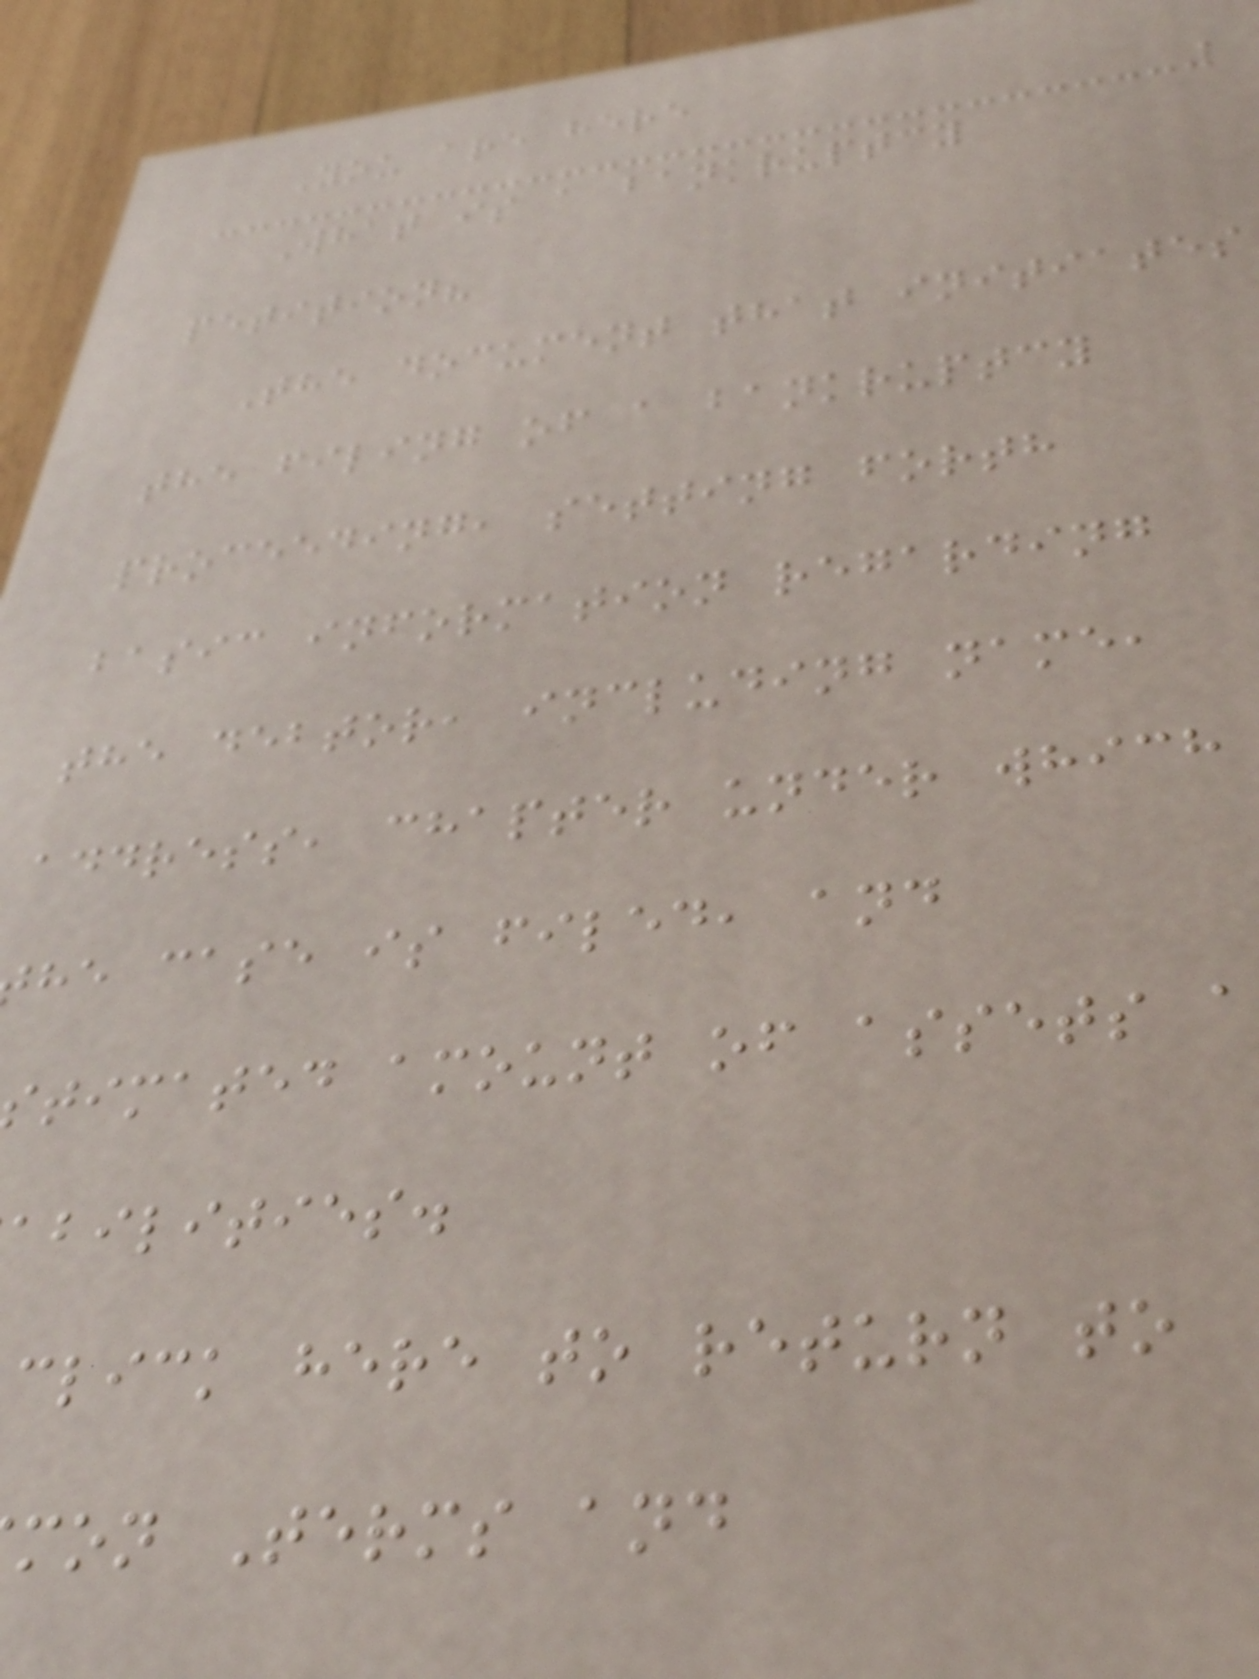You are here
What is a bankruptcy
petition?
The document that initiates
the filing of a bankruptcy
proceeding, setting forth
basic information regarding
the debtor, including name,
address, chapter under which
he case is filed, and
timated amount of assets a
abilities.
click here to return to
mon Terms and
